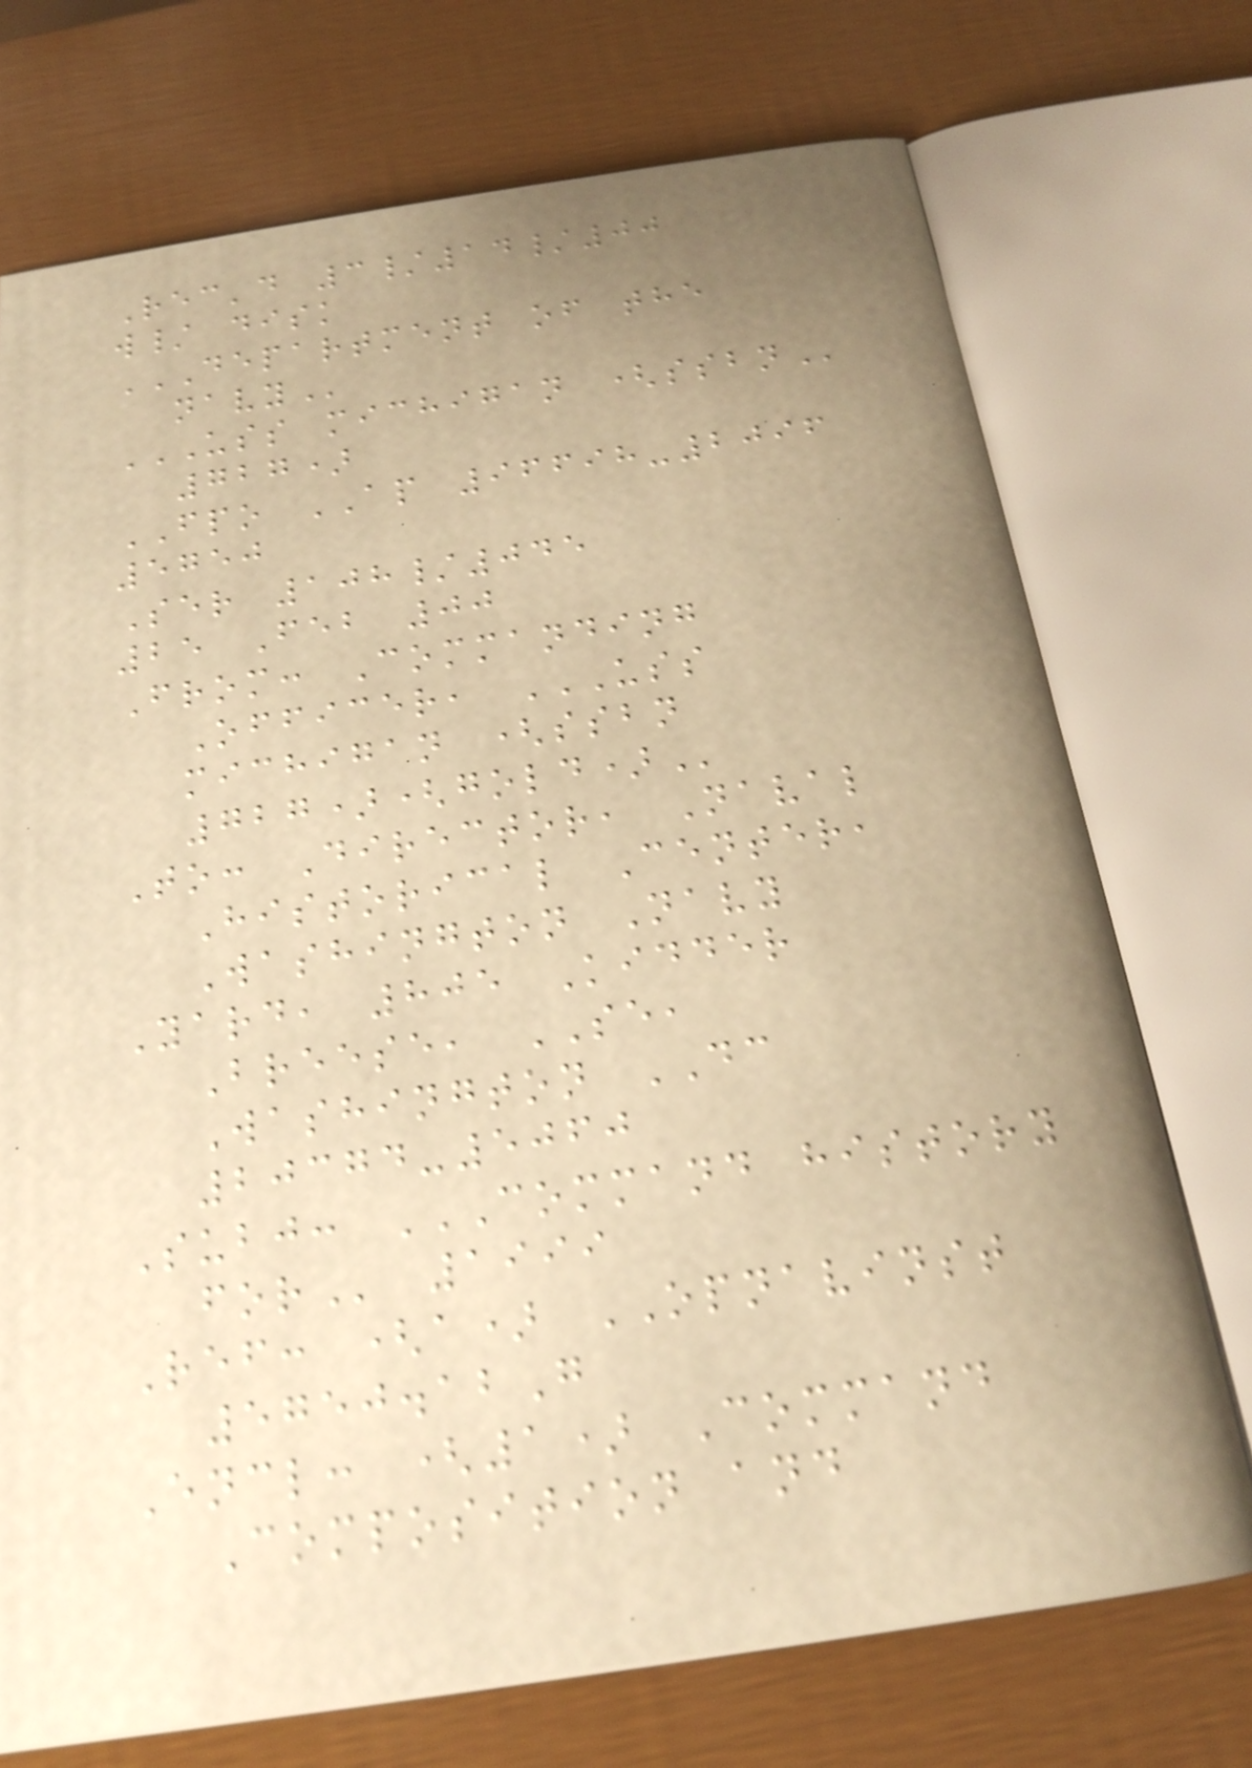Rec'd 3/14/00
w/ disk
DEPARTMENT OF THE
NAVY
USS MICHIGAN (SSBN
727)
FPO AP 96698-2096
5750
Ser 108/045
25 Feb 00
From: Commanding
Officer, USS
MICHIGAN (SSBN
727)(GOLD)
To: Director, Naval
Historical Center,
Washington Navy
Yard, 805 Kidder
Breese, SE,
Washington DC
20374-5060
Subj: COMMAND HISTORY
FOR 1999
Ref: (a) OPNAVINST
5750.12G
Encl: (1) Command
Composition and
